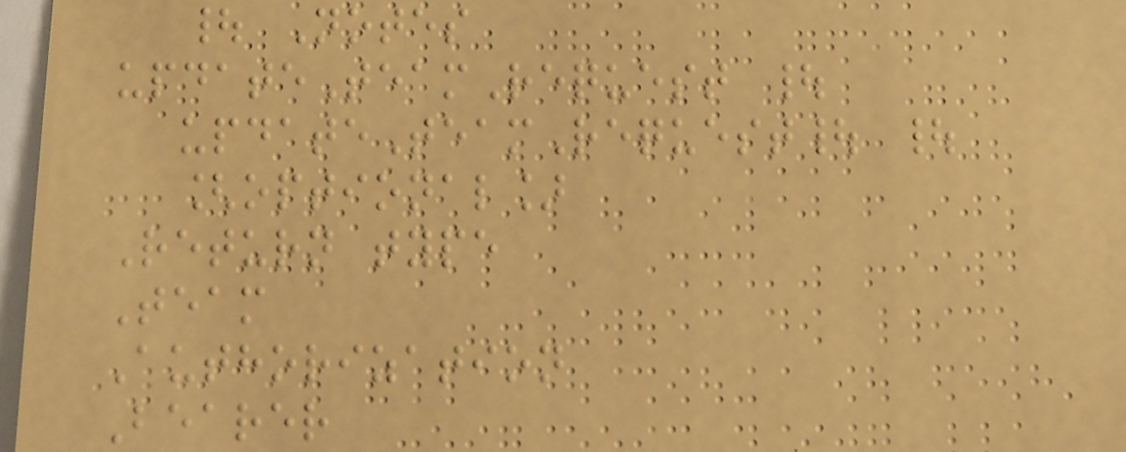| Notes
updateTeamRequest |
updateTeamRequest| |
[optional]
Return type
Team
Authorization
Bearer
